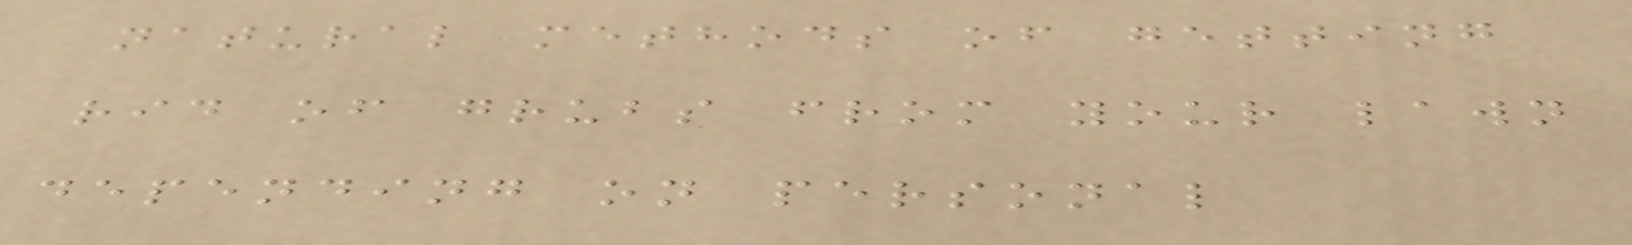natural methods of getting
rid of grubs from your lawn
depending on personal
